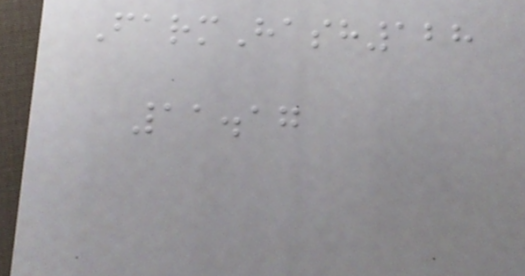FarmHash128
11.17
